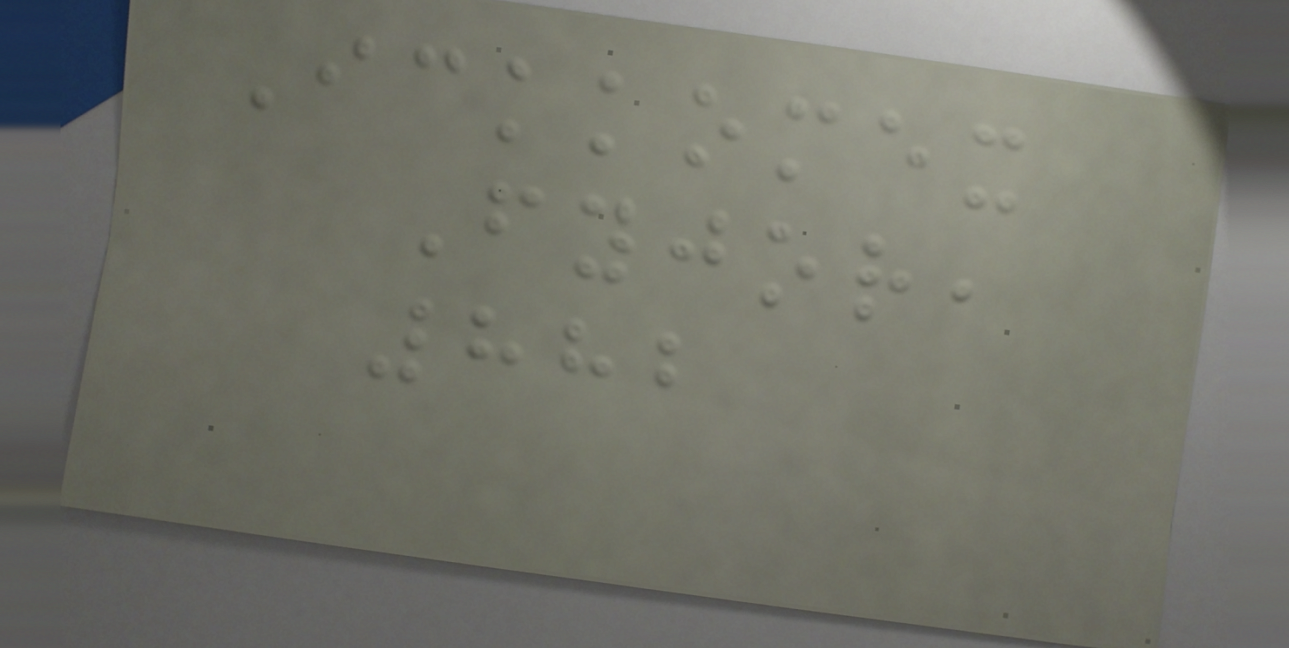Ickkomex
Fyjor,
882
